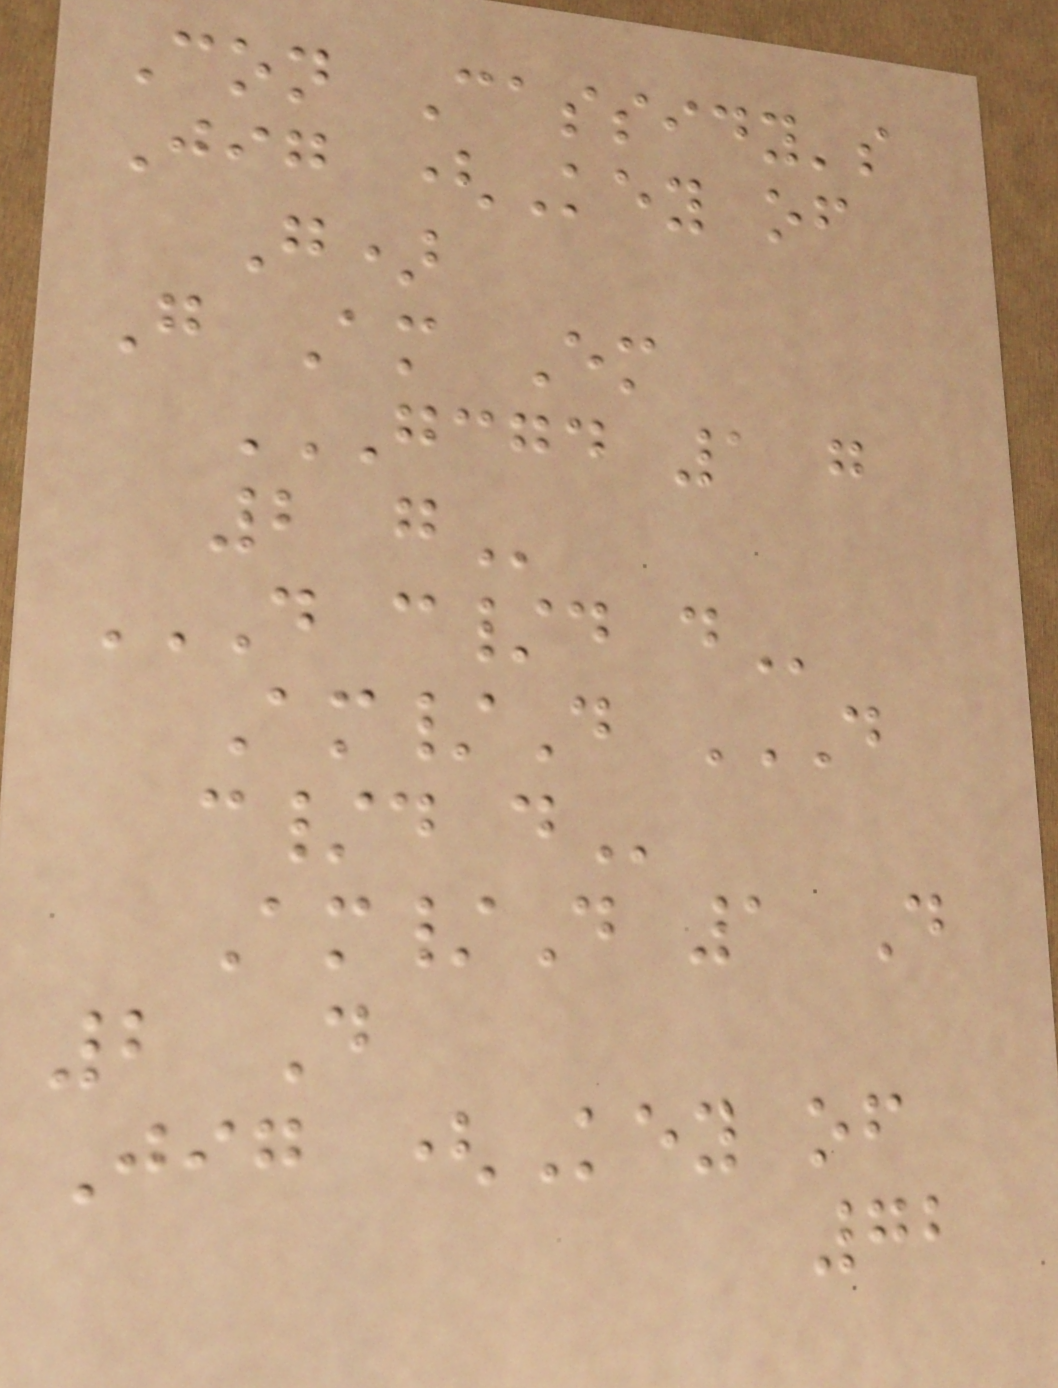Con Cassidy's
Jig (Key of
G)
G Am Em
GCGD 1 G
2 G
D C/D D
Am/D D
C/D D
Am/D 1 D
2 D
Jig (Key of
72
